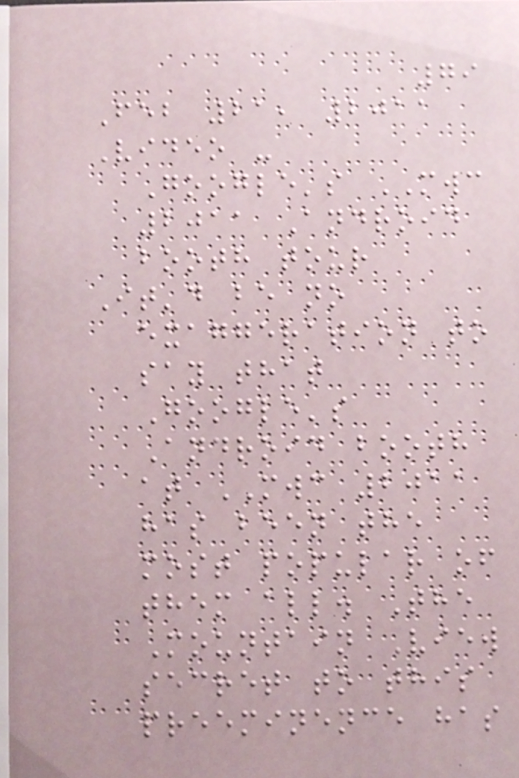79
Feb 21, 2011
Video -
Google's MWC
2011 Android
booth tour
It'd be no
exaggeration to
say that
Google's
Android booth
at MWC 2011
has been the
most popular of
them all. The
Mountain View
secret to this
preeminence has
